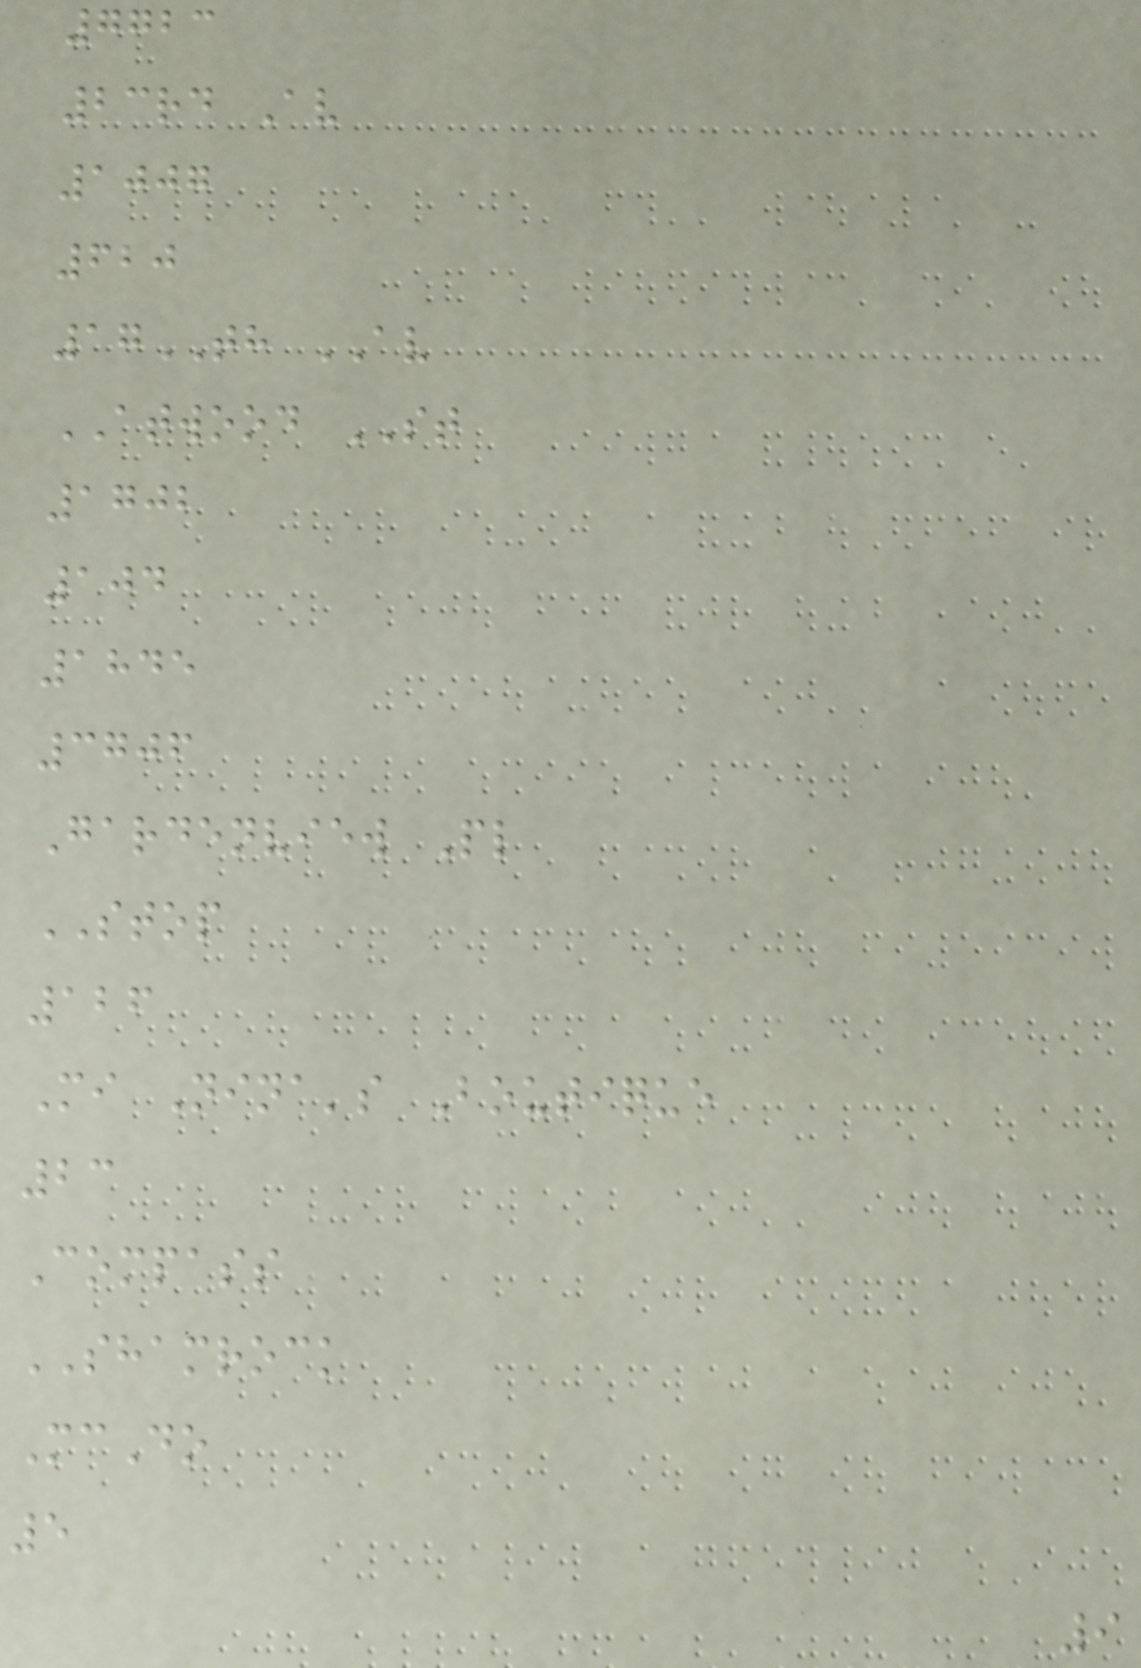7723
23rd Av
1007
620
17TH AV
ATWOOD ST
1702
104
1845
3706
Gardenview Pl
STOP
126
Mi Nina's Boutique
23
Compass
SHAMROCK
McDo
5
9
